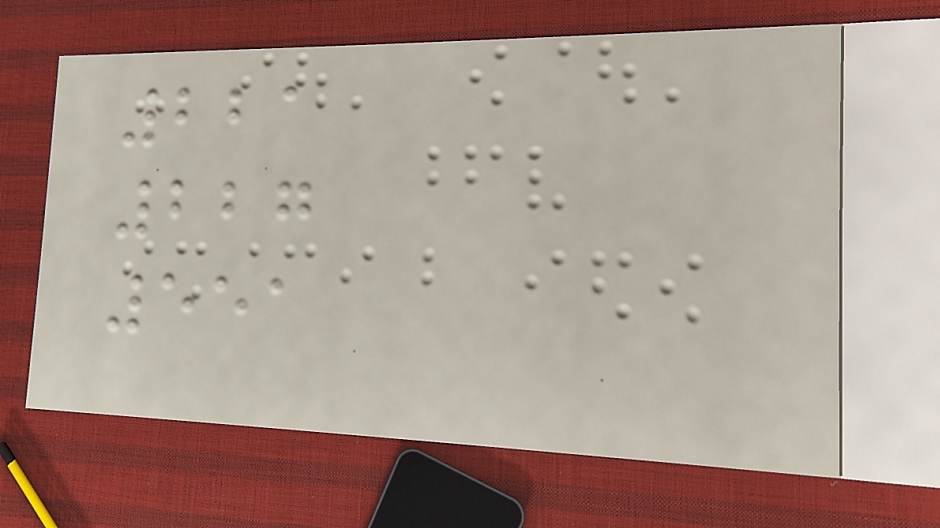221
227
551
